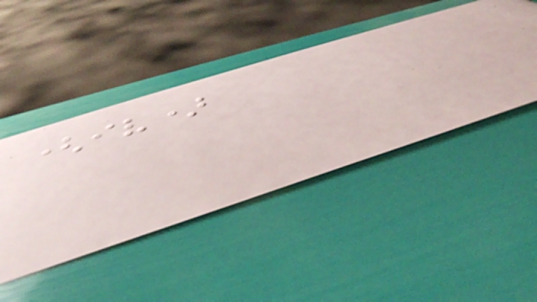(iv)
